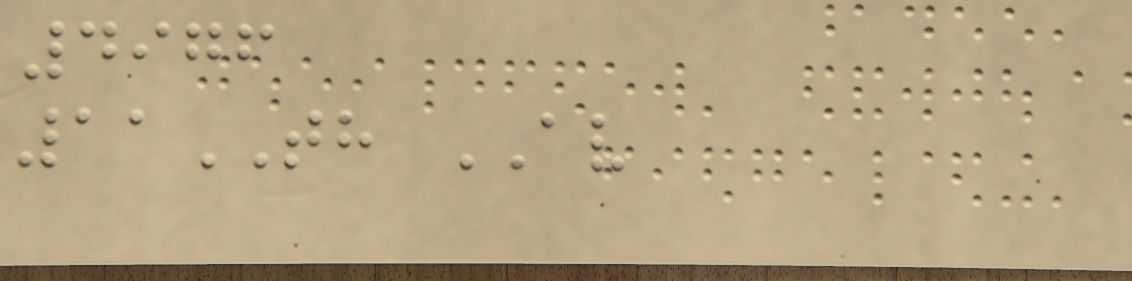4976
11TH AV
